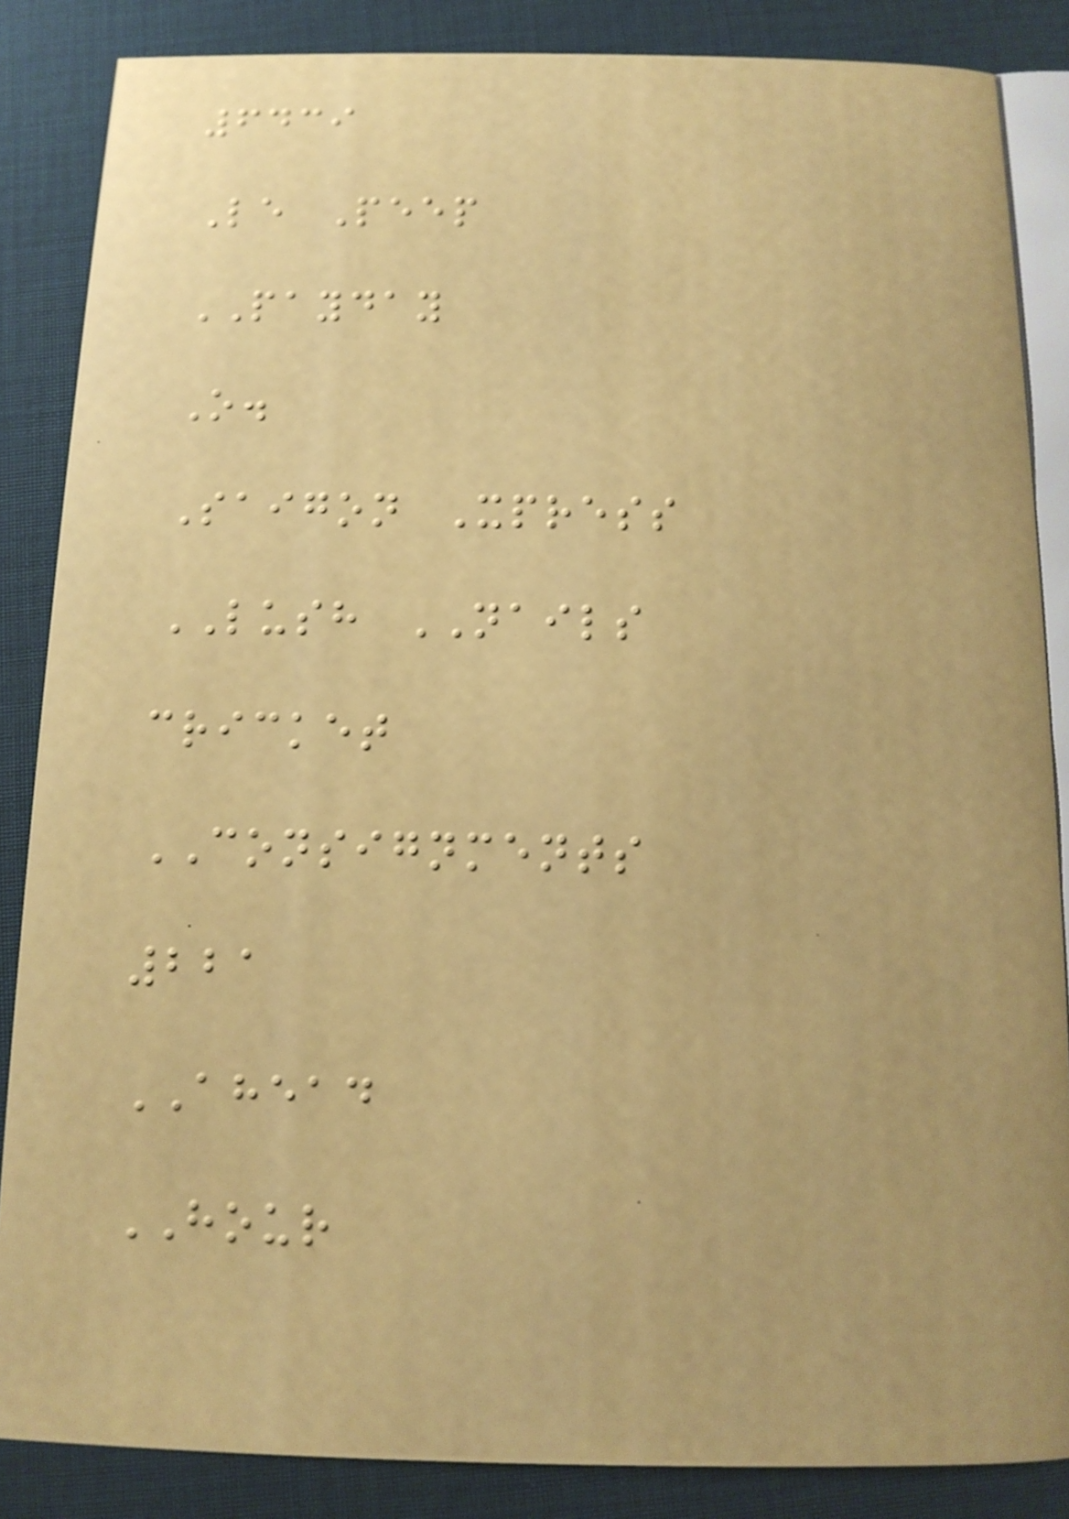6439
Le Peep
PAYDAY
O.
Saigon Xpress
LUSH NAILS
cricket
CONSIGNMENTS
221
AHEAD
HOUR
